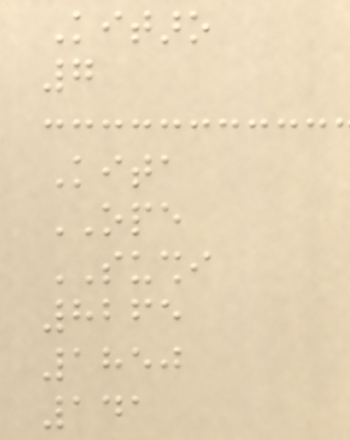Kitaro
7
Kita
OPE
SUSHI
8265
1850
141
